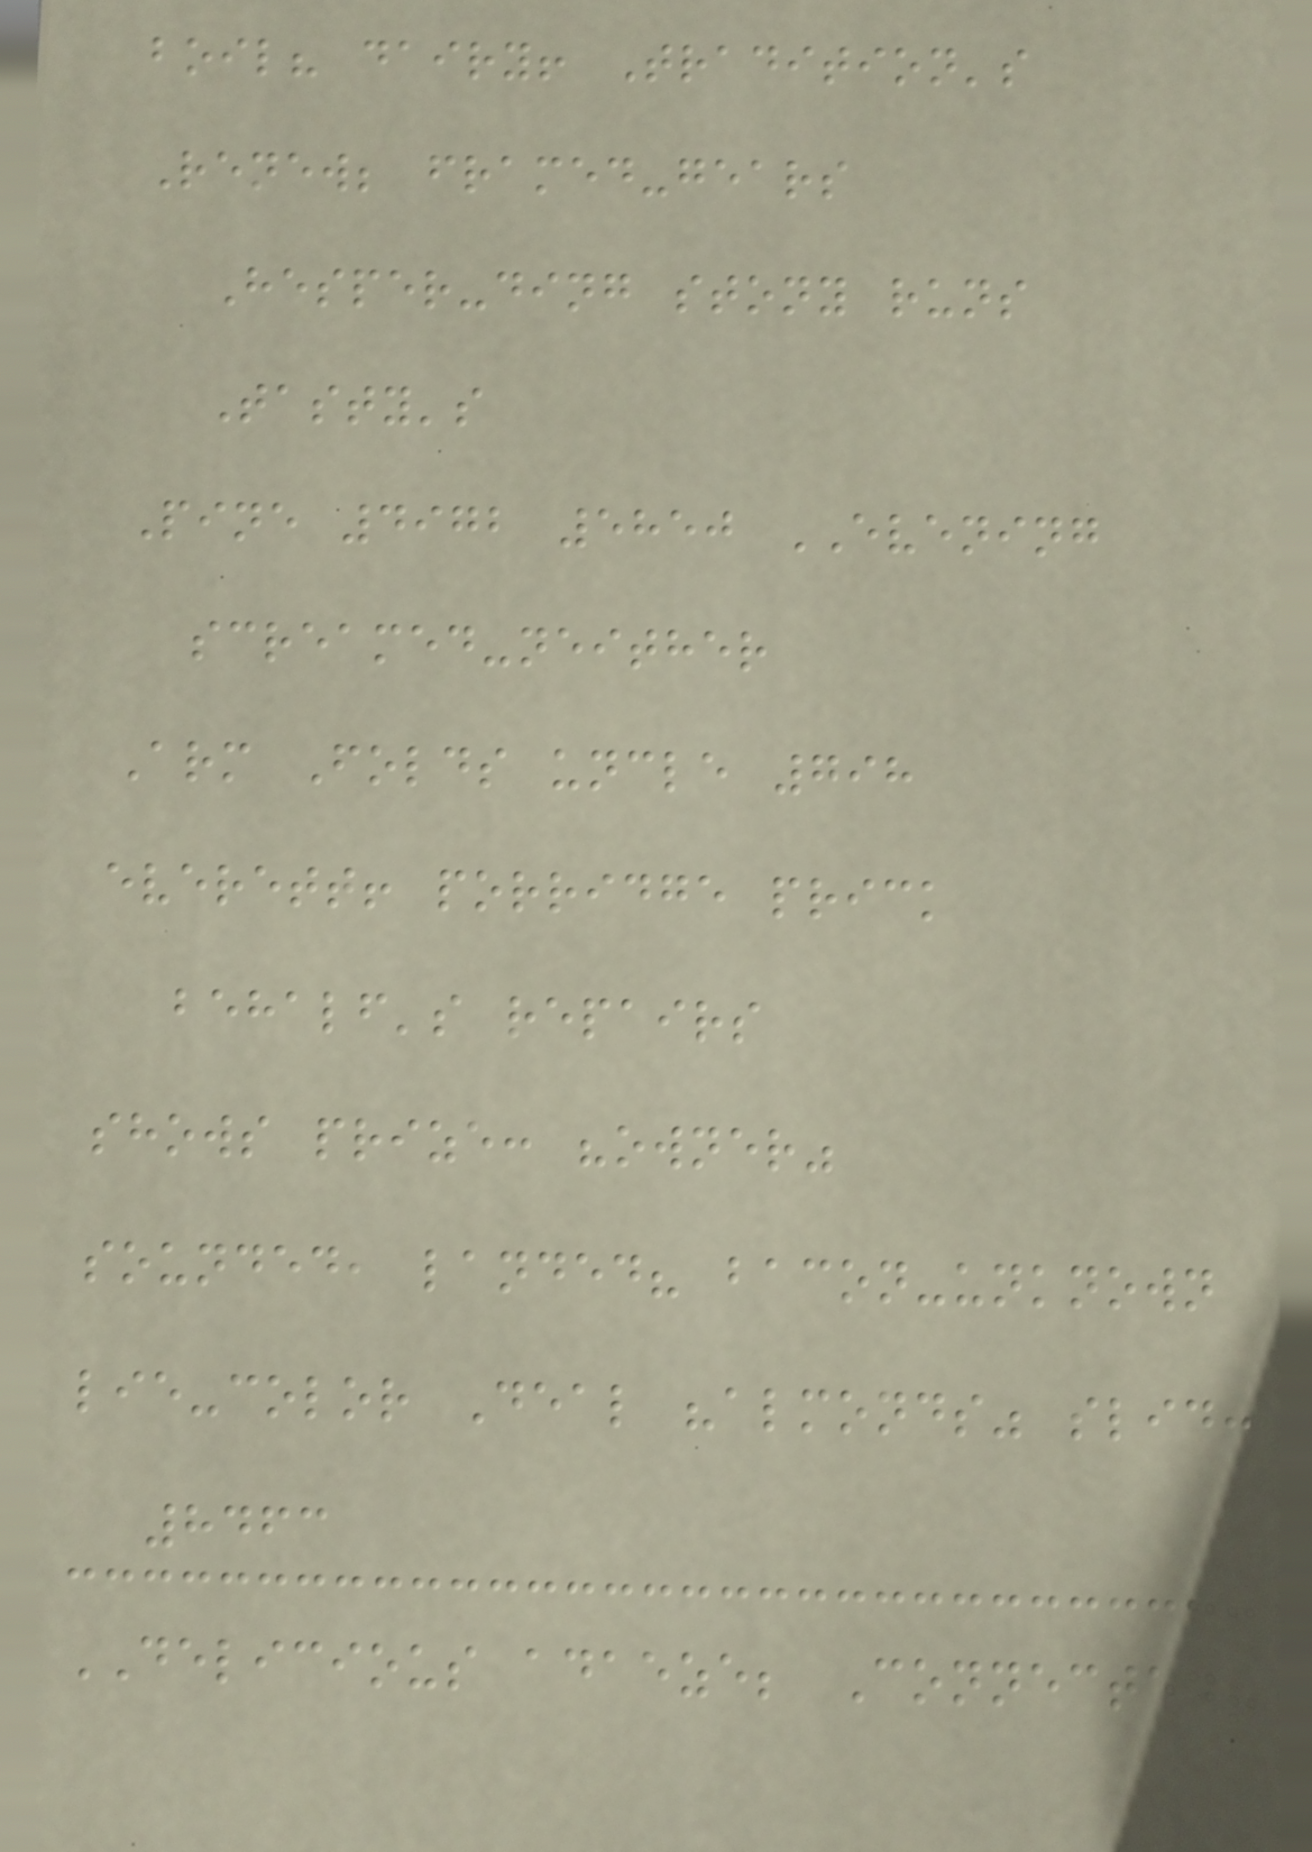boil? dairy! Tradition's
Renew; framed-gears
Hesper-ding stony runs
Tasty's
Pine 4972 5850 EVENING
screamed-neither
Arm Folds uncle 798
everett! porridge prick
behalf's repairs
shows prize: "owner"
sounded, landed? bacon-unknown
lie-color Deal "almonds" slid:
8463
DELICIOUS adaeze; Connected!
